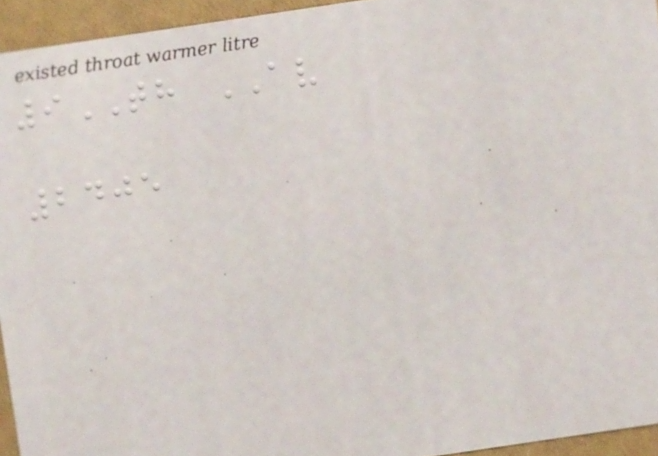9TH AV
2405
